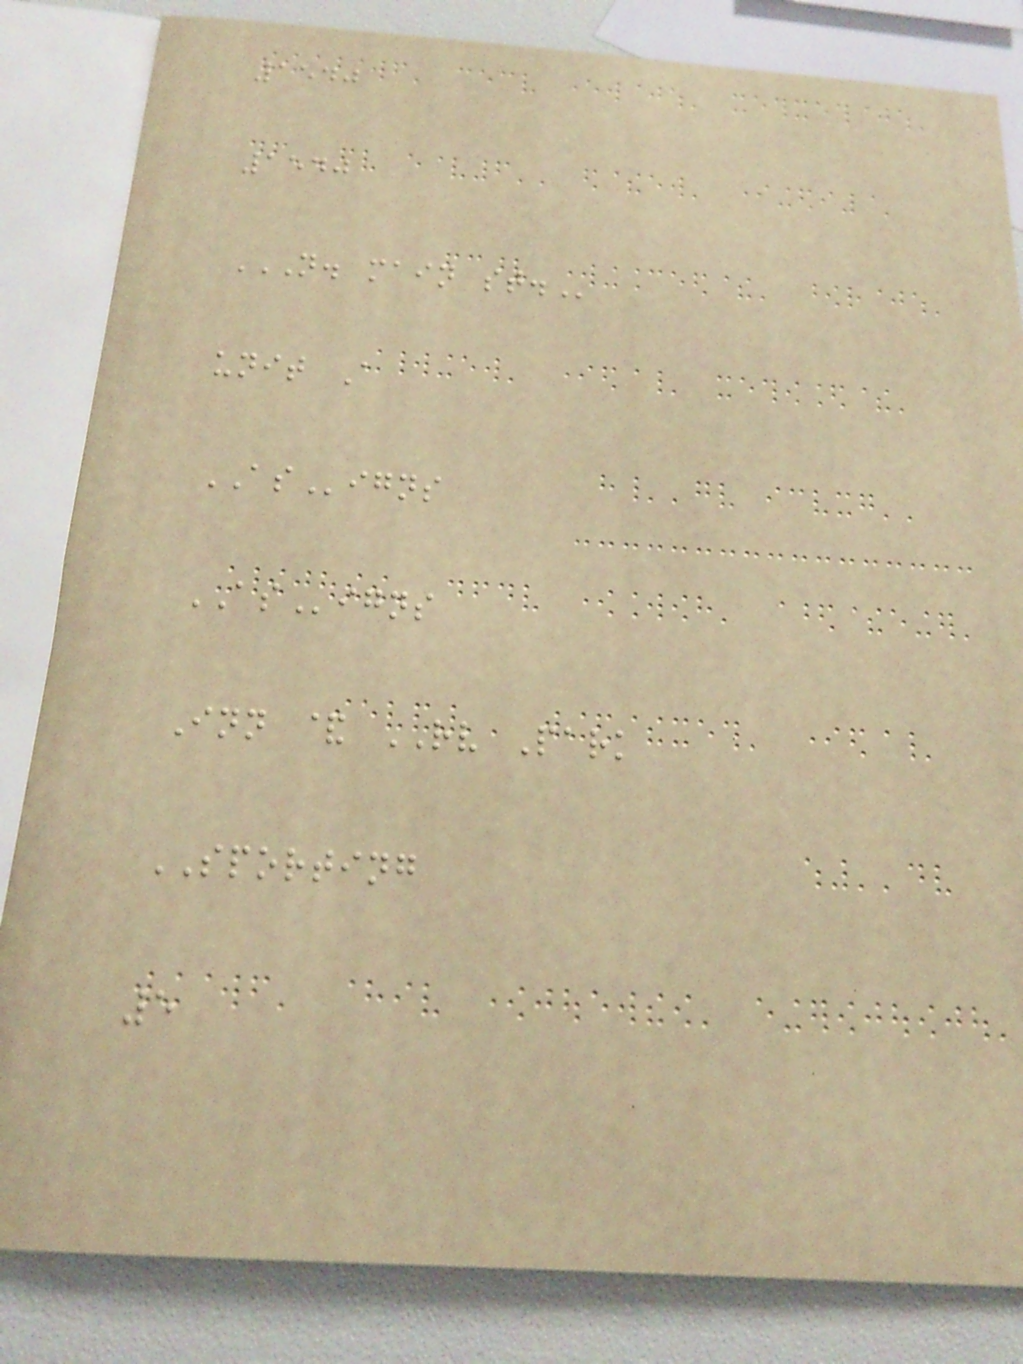1540
1540
N. MAIN ST.
unit A
ASigns
ASigns
Inn & RV Park
SPORTING
5
